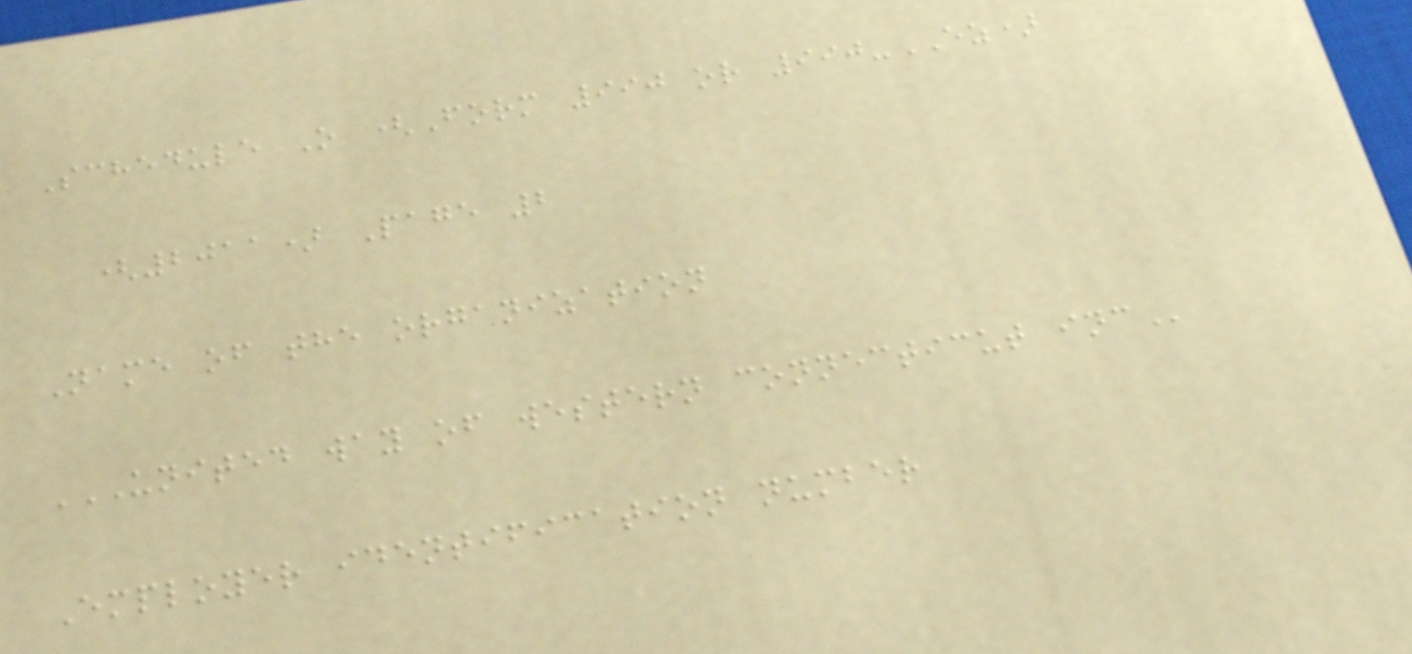Schedule O (Form 990 or 990-EZ)
(2011) Page 2
Name of the organization
UNITED WAY OF WESTERN CONNECTICUT INC
Employer identification number
